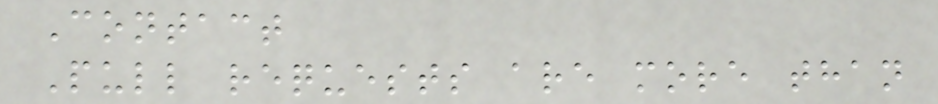Contact
Pull requests are more than
